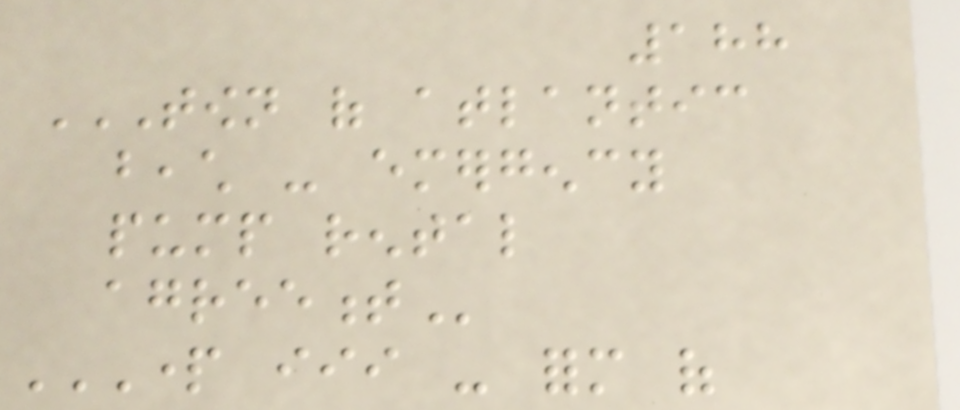188
TOWN OF ATLANTIC
BEACH - EMERGENCY
PUMP RENTAL
AGREEMENT
PART III - FORM OF
